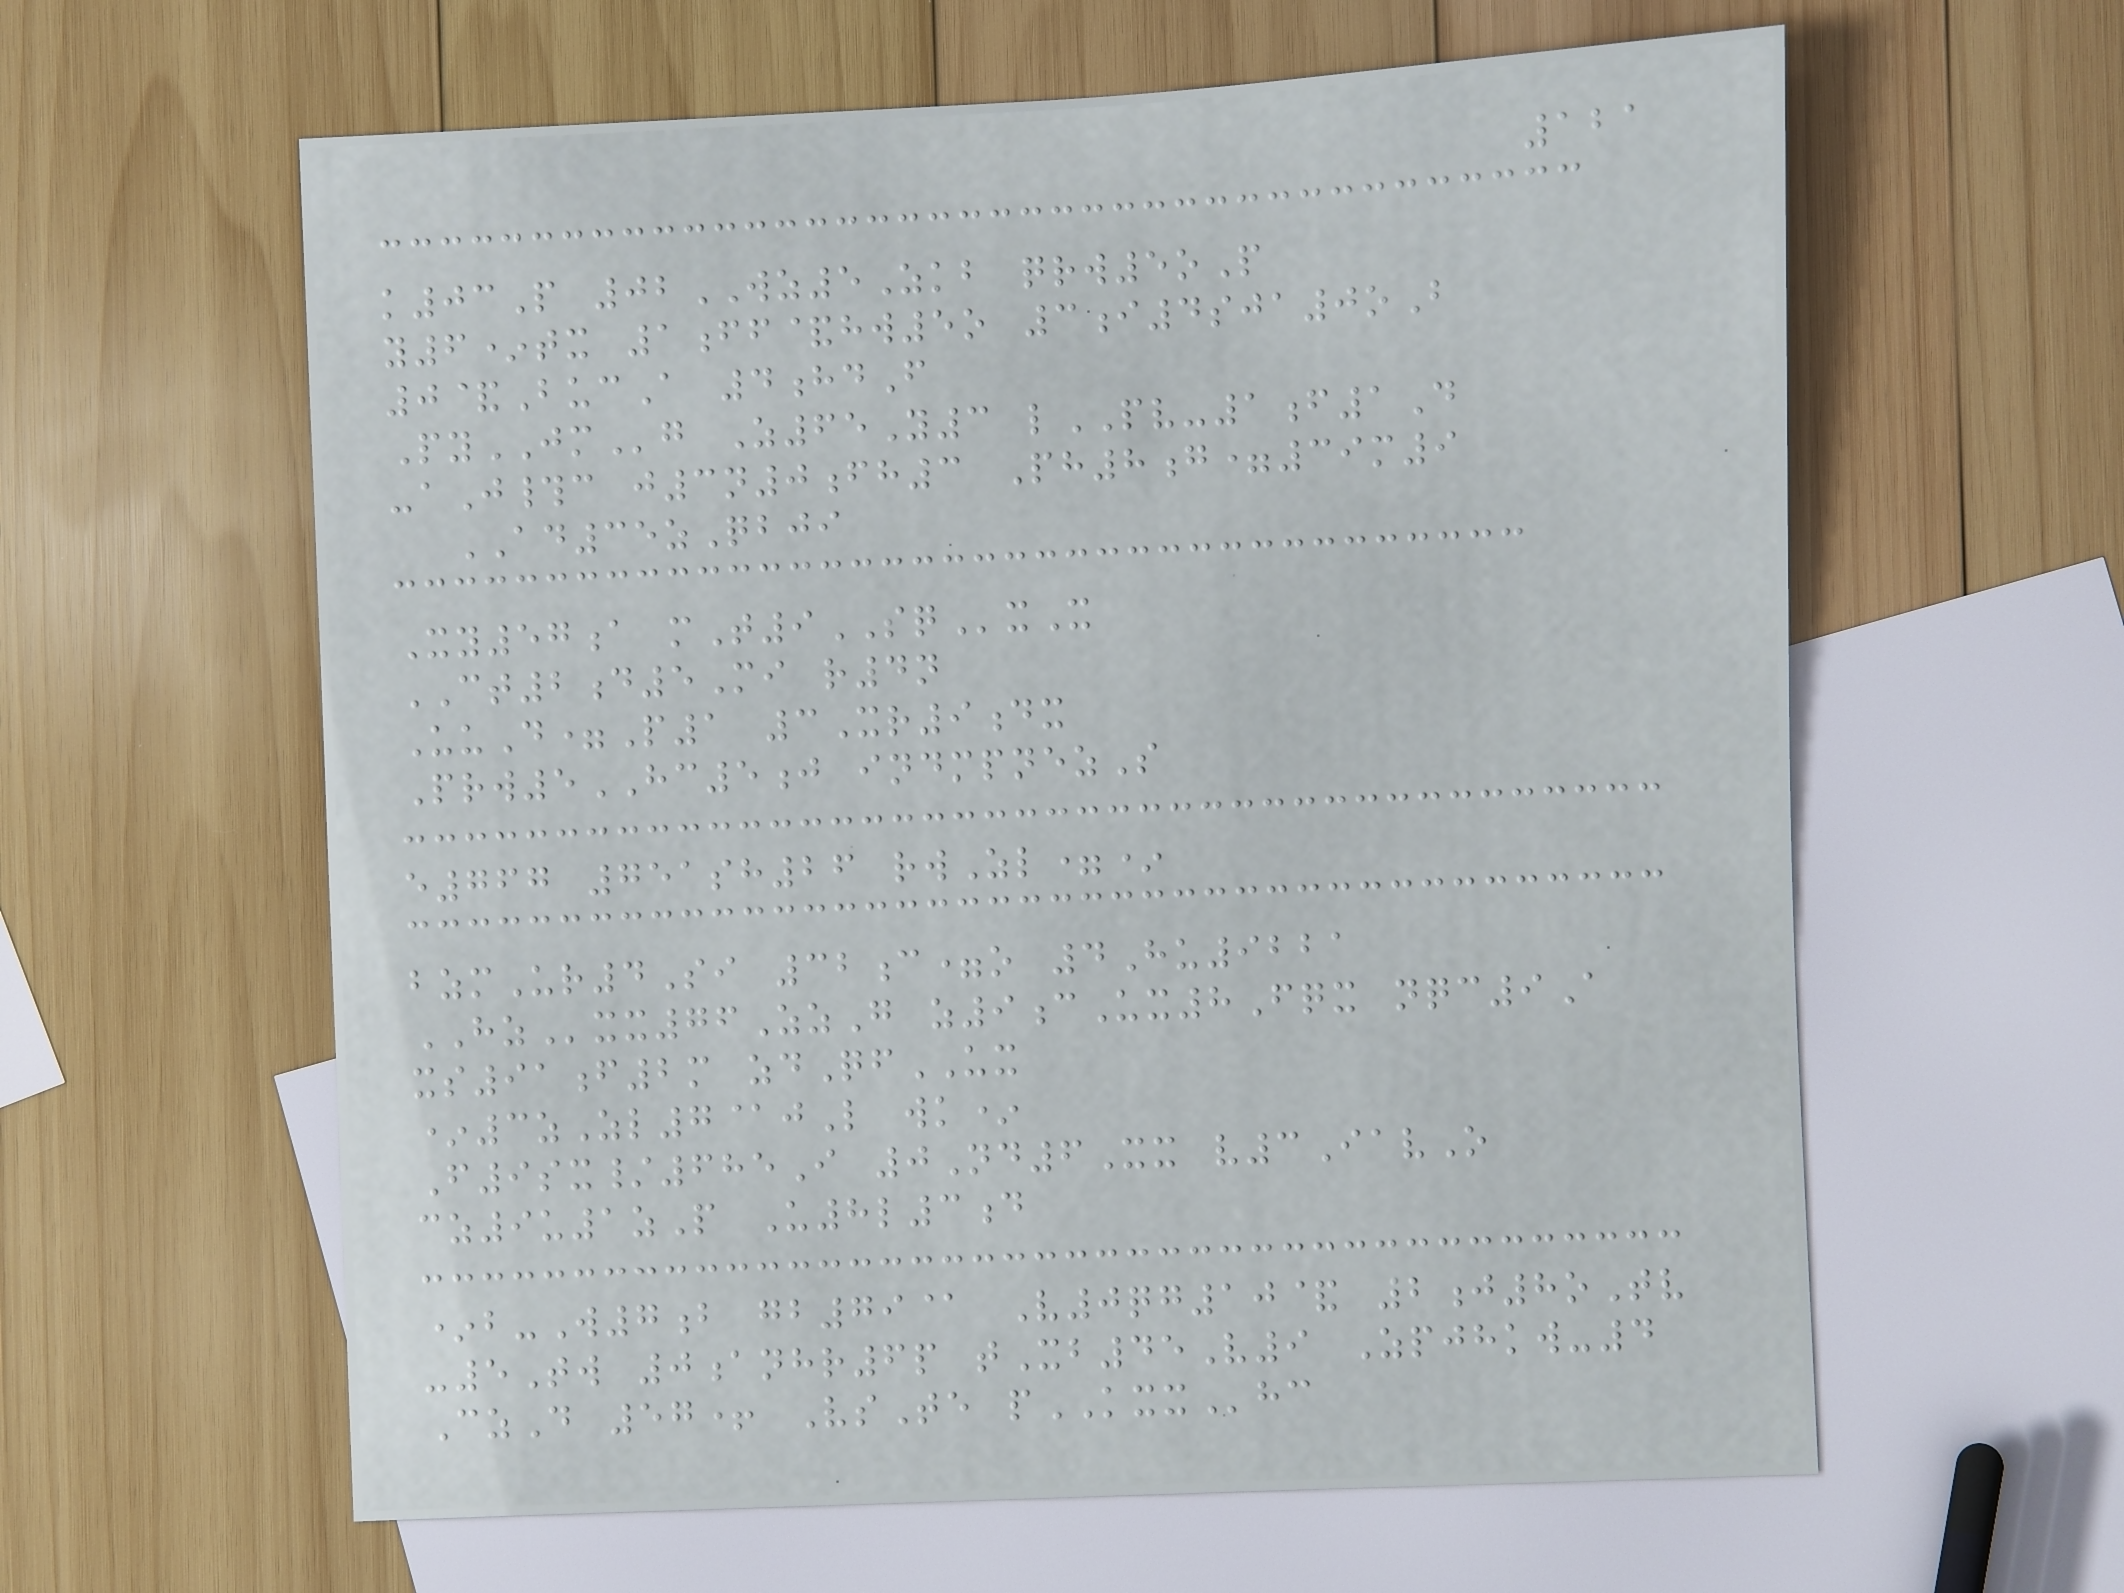121
k03P 02WZ5Zkb qrw5oP
y6*tx 1ff&hw5o 3i4sja0oB
0&BucA 4hdF
PyJMg Z65Y3 lPV-1f1D
-aJ#c j3n0fh3 Ph8g=39m9
AD35zQbji
Xy57a mT9SQxX
CT2d5Mi r4n
UuD=P1 3Xr9dx
Prw5HC5j indmpnezS
e767 751sh26 rwZl=*
bzmUr4Si 32c=o 4Hu9221
HZxx76ZzG z9cUx8Fqx nqc9A
xs91f2m zdQfUX
*3zZl7@jL wk*
F9sx/685I 0Nd6Xx v3IavO
cz9u1zP U8l3d
*b-W7b gb79@ V0qg10& 2j8oTv
-5Tw 0anhr6p tXb45V9 Zpjhkw-4
CzD 57+ VsTe pKXXhc
